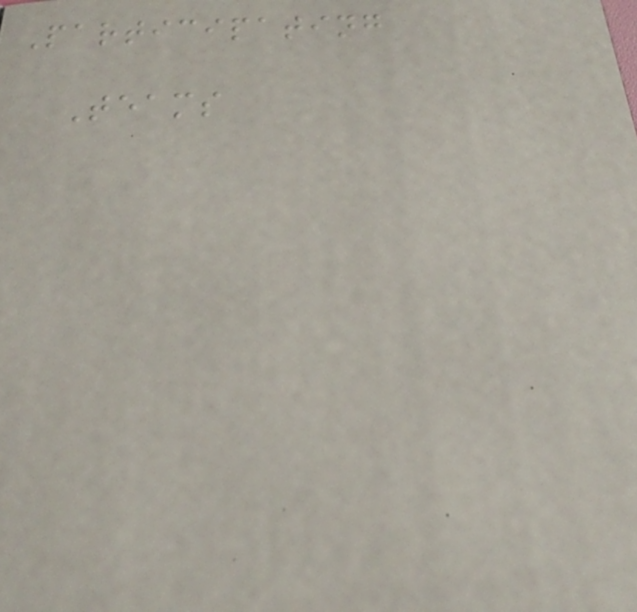Participating
Teams
